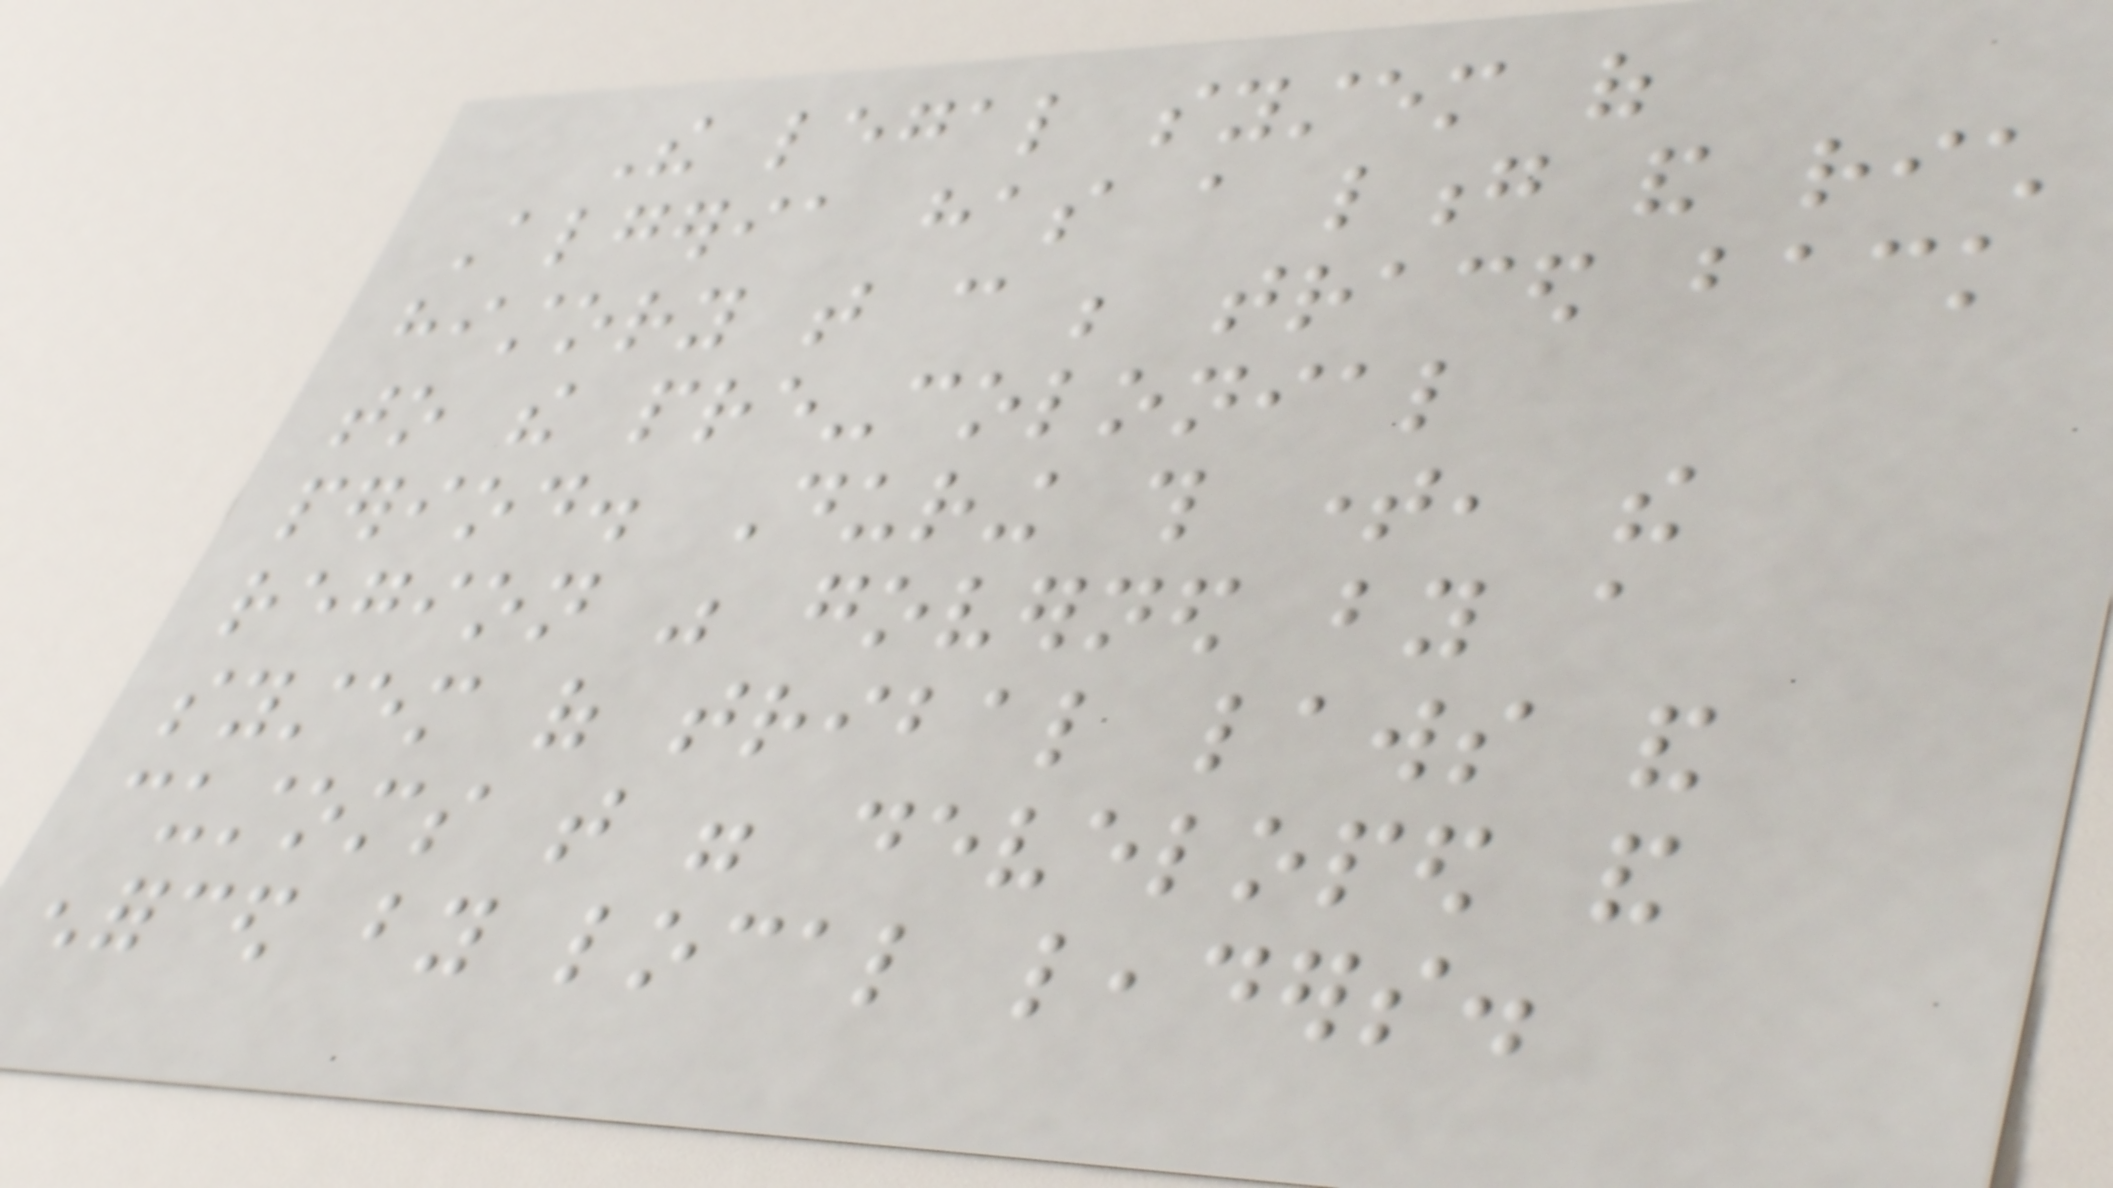The legal system of
Algeria has a long and rich
history that can be traced back
to the pre-colonial
period. During this time, the
region was governed by a
system of tribal laws and
customs that were developed and
enforced by local leaders.
